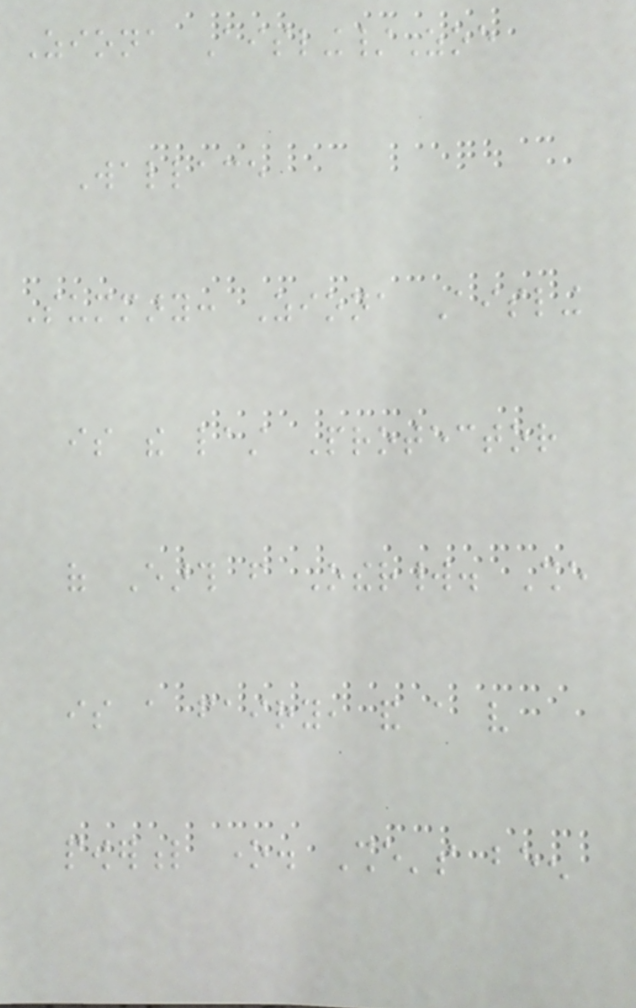Ziona Aisling/Zoe
Wallace
Summary: Ziona Aisling
is the last Protector
of Earth from Otherworld. She
is a fairy, and a very
powerful one. She's been
